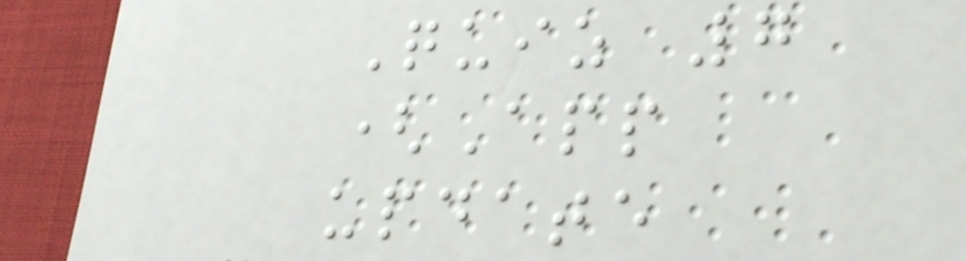Quiz 7
(App
update
